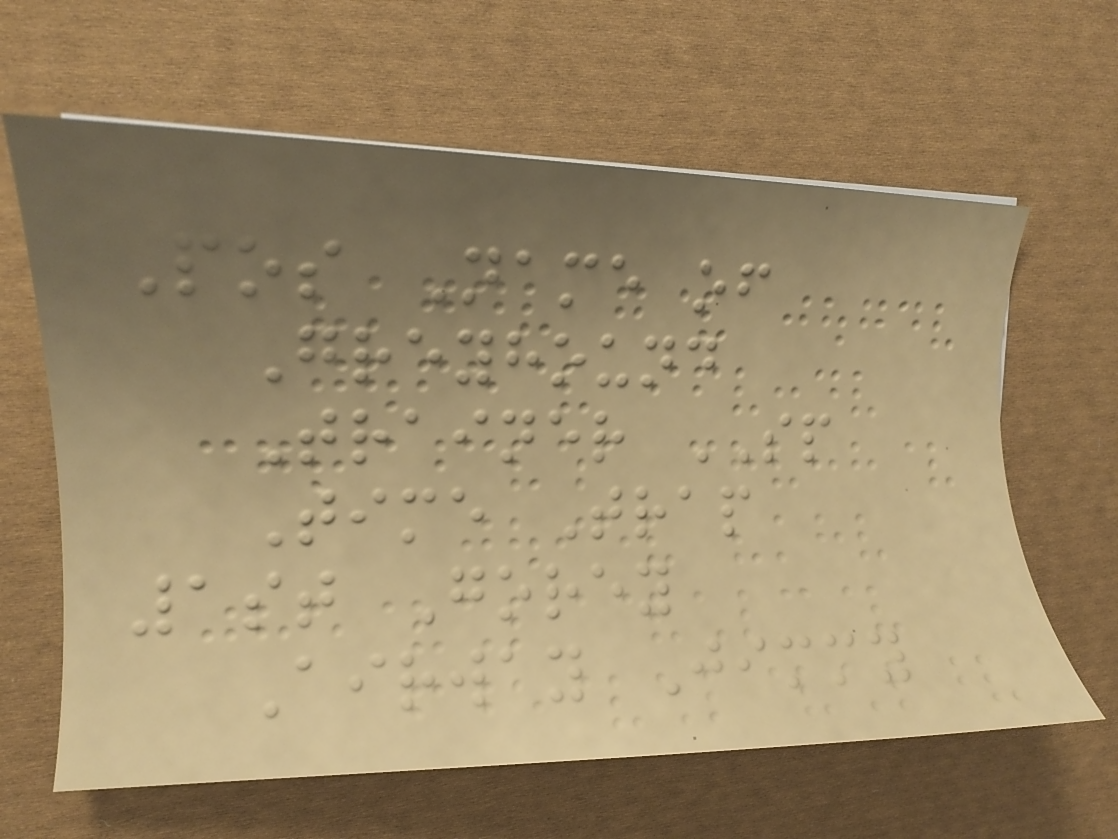Pos Name of
Greyhound
Trainer SP
Time Trap
1st Gorey
Airway Jimmy
